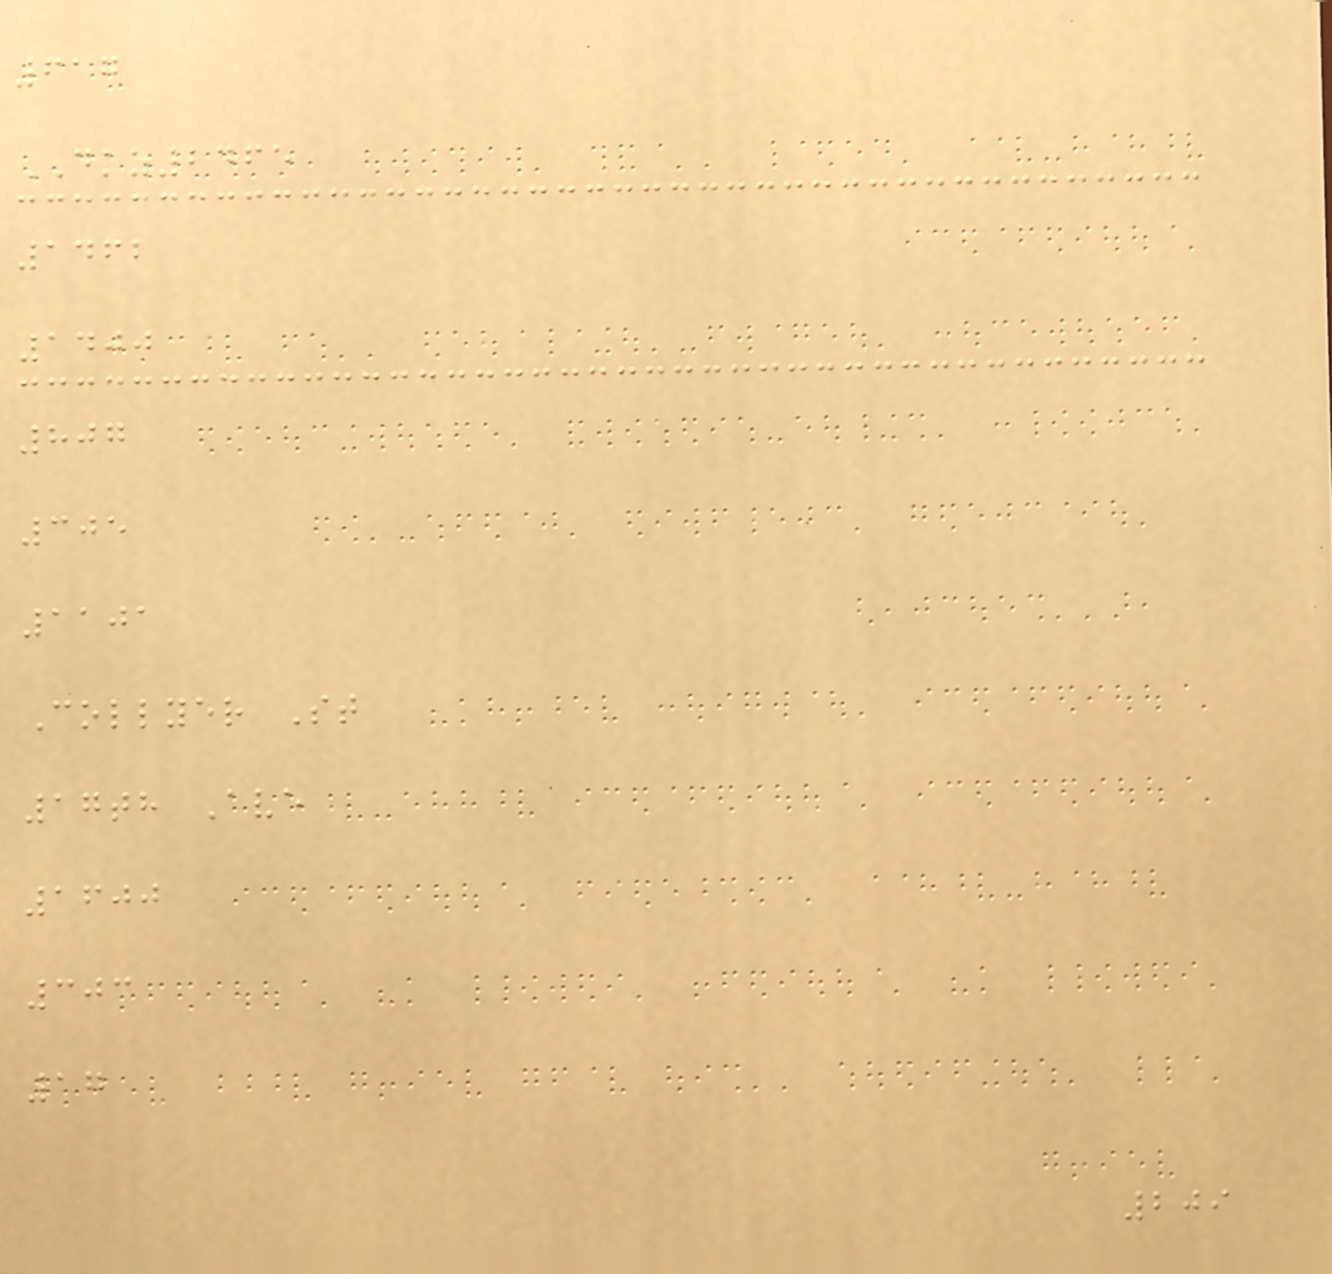617
DKZ2465
1462
1400
807
305
1101
Collyer St
17th Ave
1600
303
17
209
